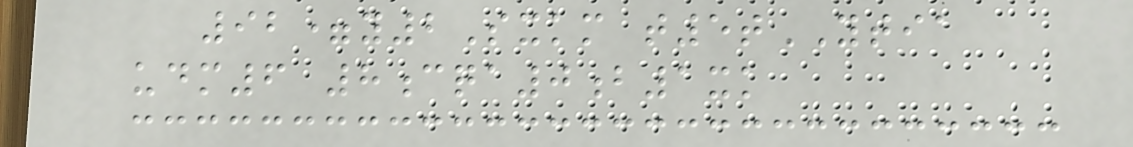92=y2Sxkm t5tYTIA
udm6 8cqa0b1xk
